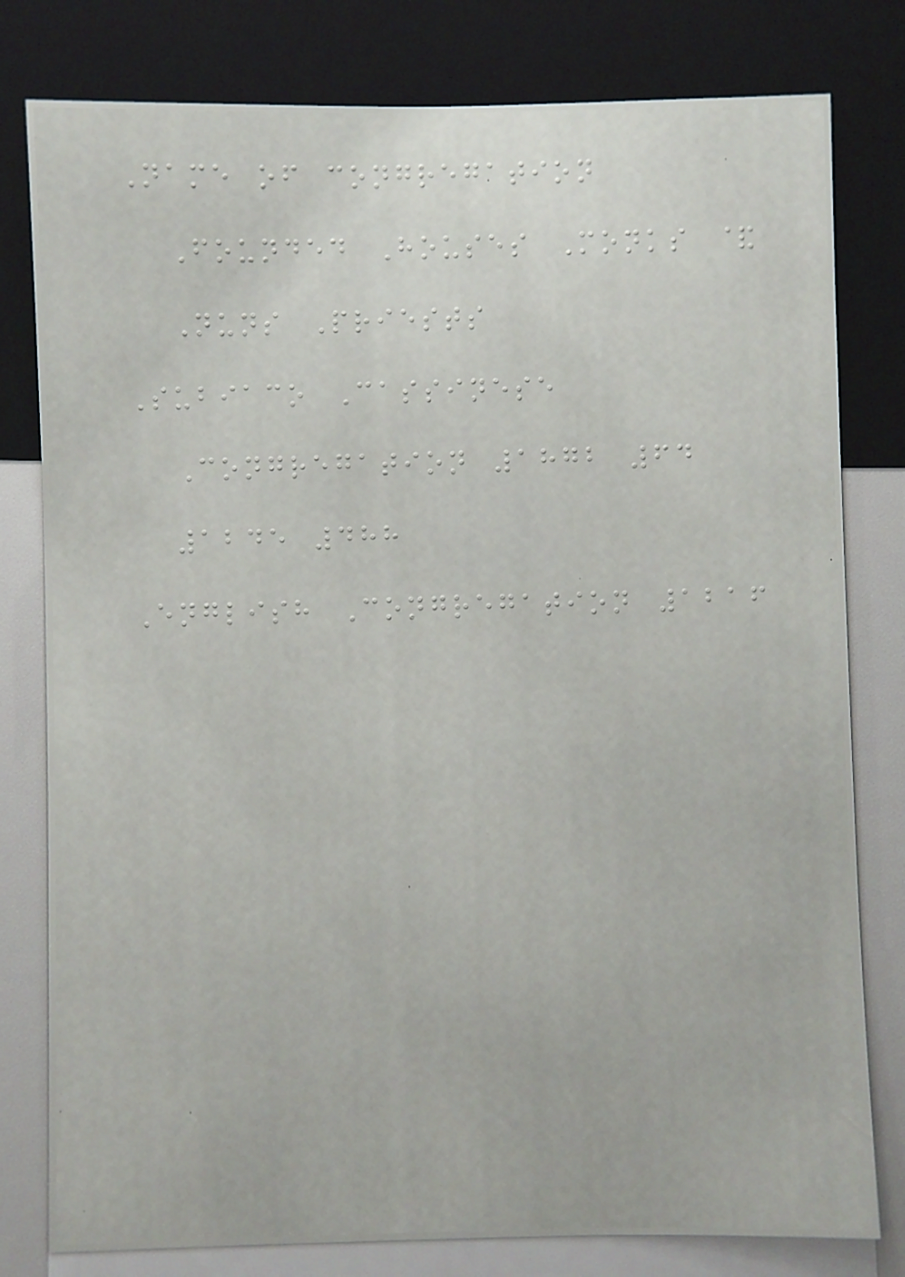Name of congregation
Founded Houses Monks &
Nuns Priests
Subiaco Cassinese
Congregation 1872 64
1245 488
English Congregation 1216
